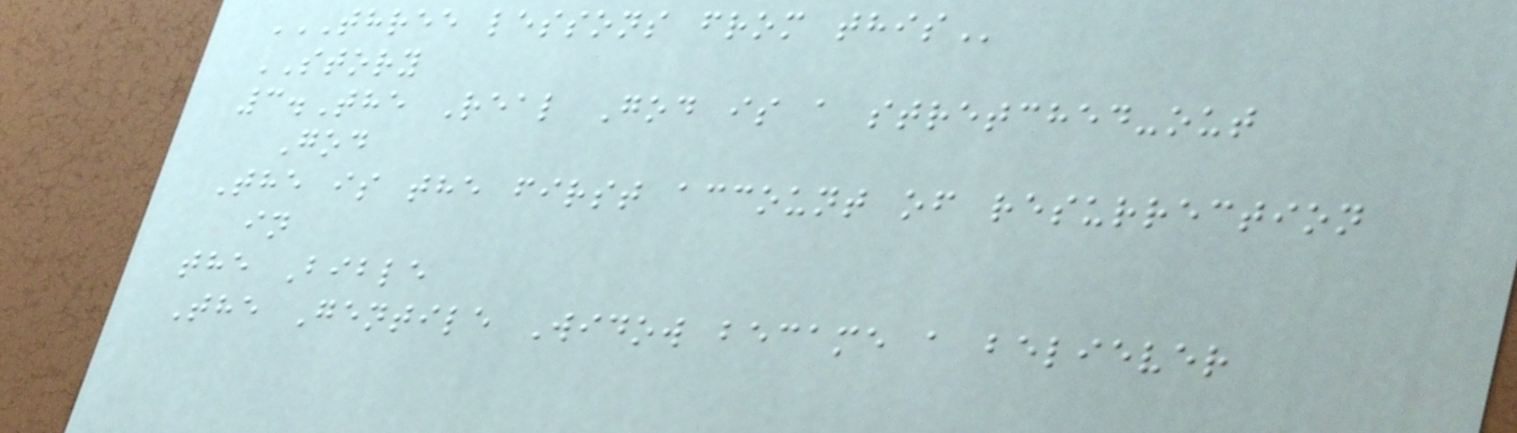THREE LESSONS FROM THIS
STORY
3.The Real God is a stretched-out
God
The is the first account of resurrection
in
the Bible
The Gentile Widow became a believer
